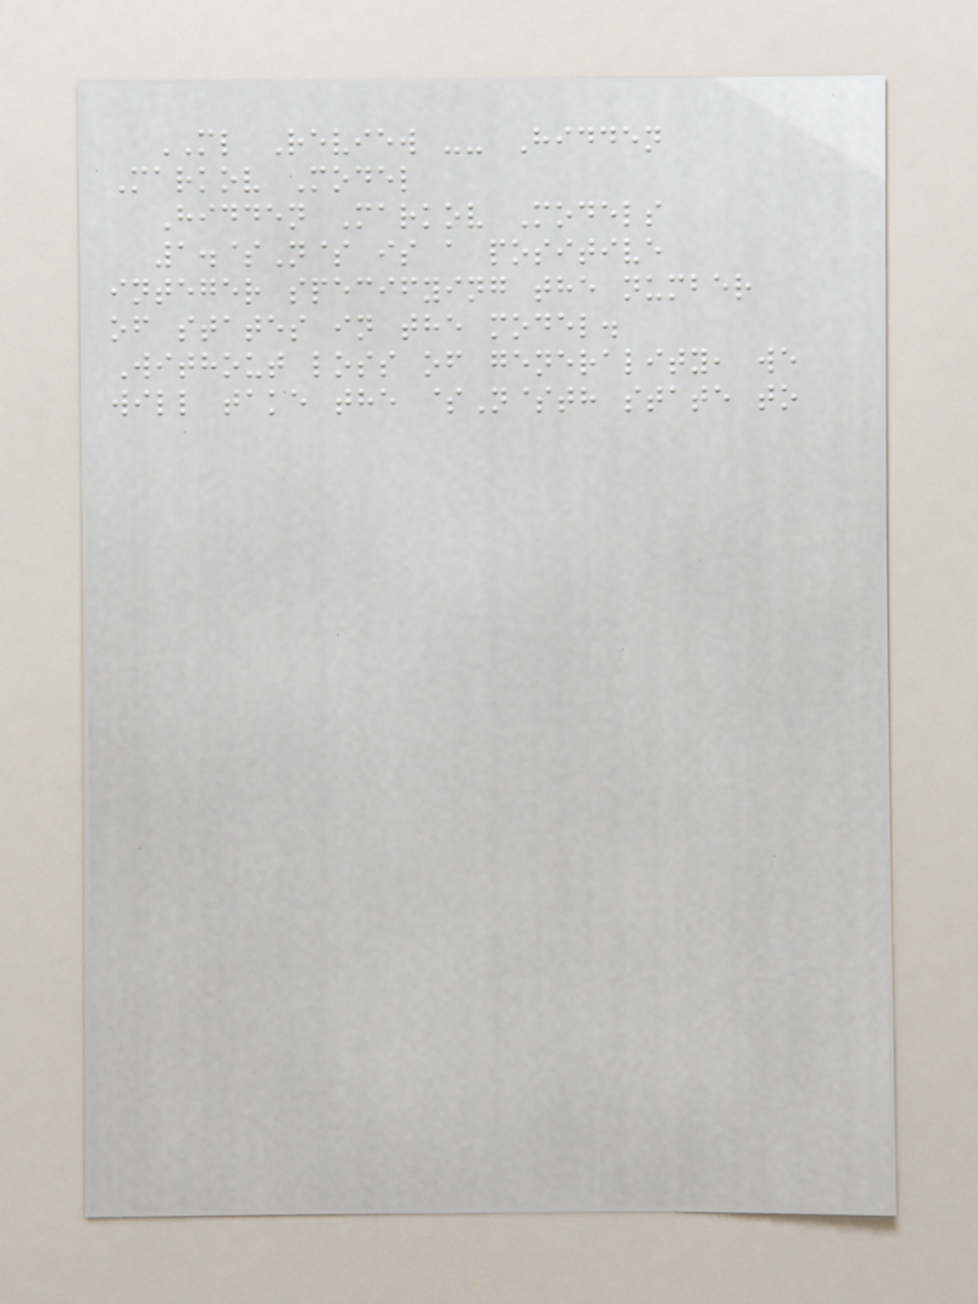ML Review -- Hidden
Markov Model
Hidden Markov Models
1.$N$ is a positive
integer specifying the number
of states in the model.
Without loss of generality, we
will take the $N$th state to
